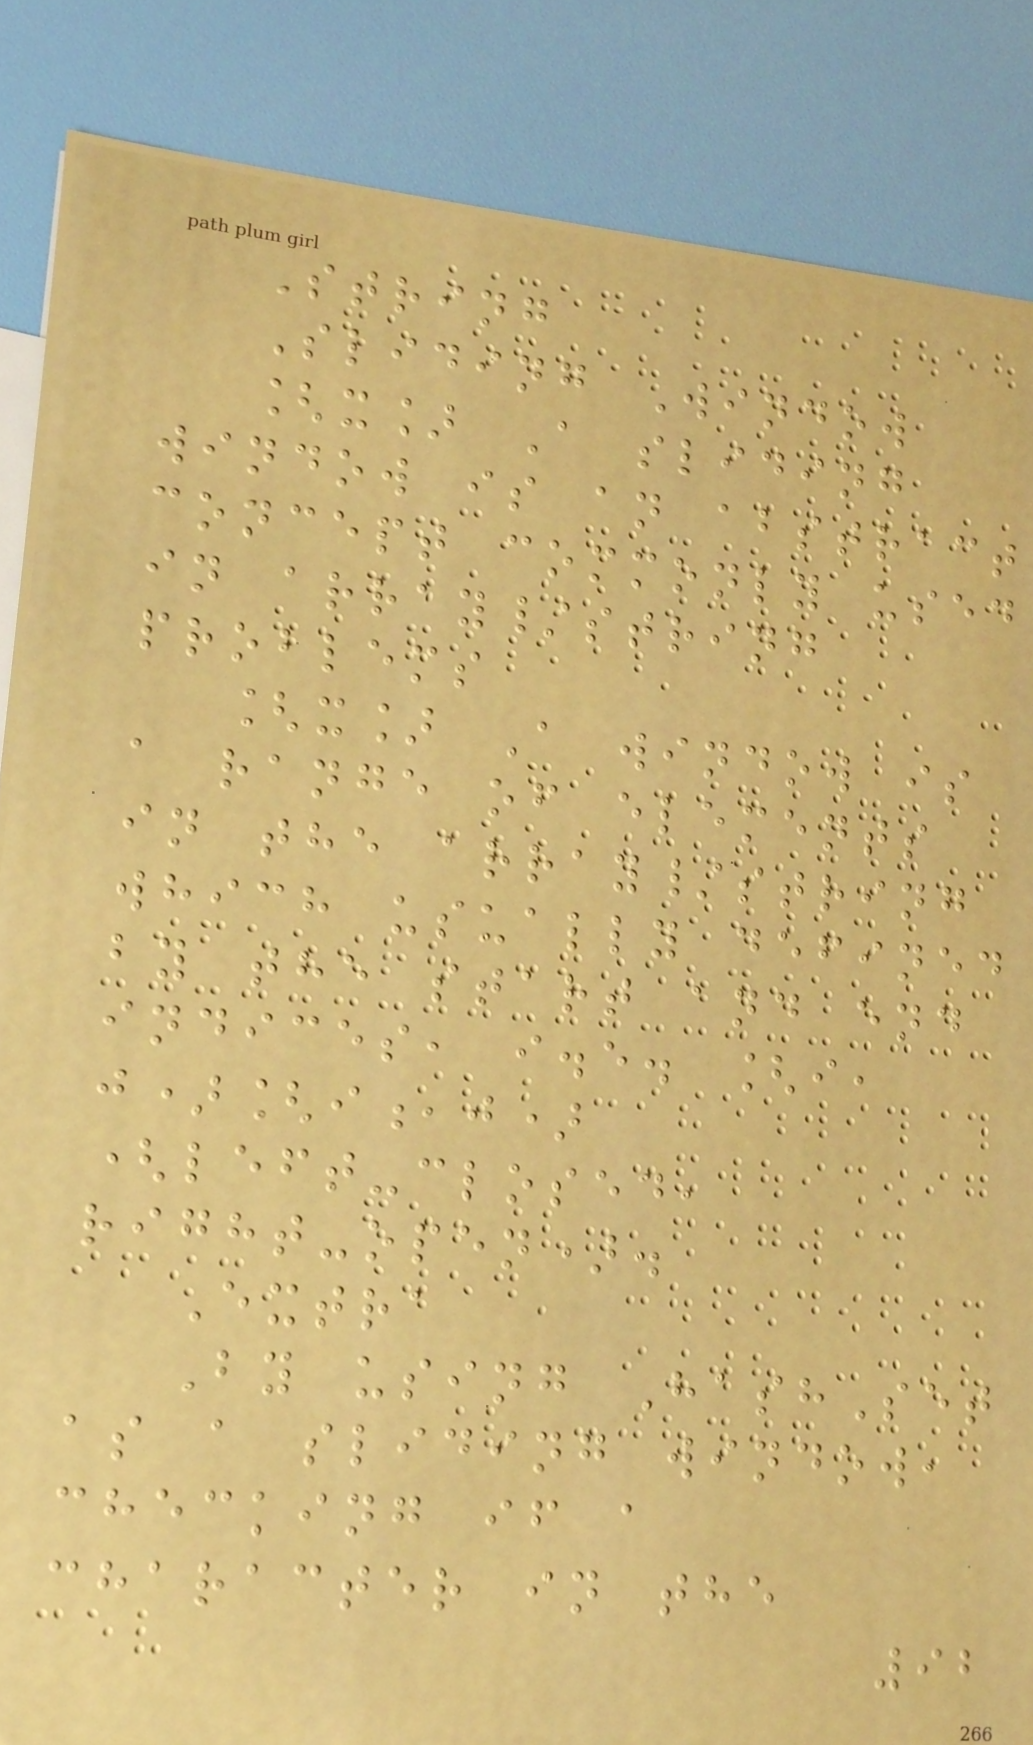String
Sliding Window
[x] A sliding
window is an abstract
concept commonly used
in array/string
problems
[x] A window is
a range of elements
in the array/string
which usually defined
by the start and end
indices, i.e. [i,
j)[i,j)
(left-closed,
right-open).
Extra
By using HashSet
as a sliding window,
checking if a
character in the
92
